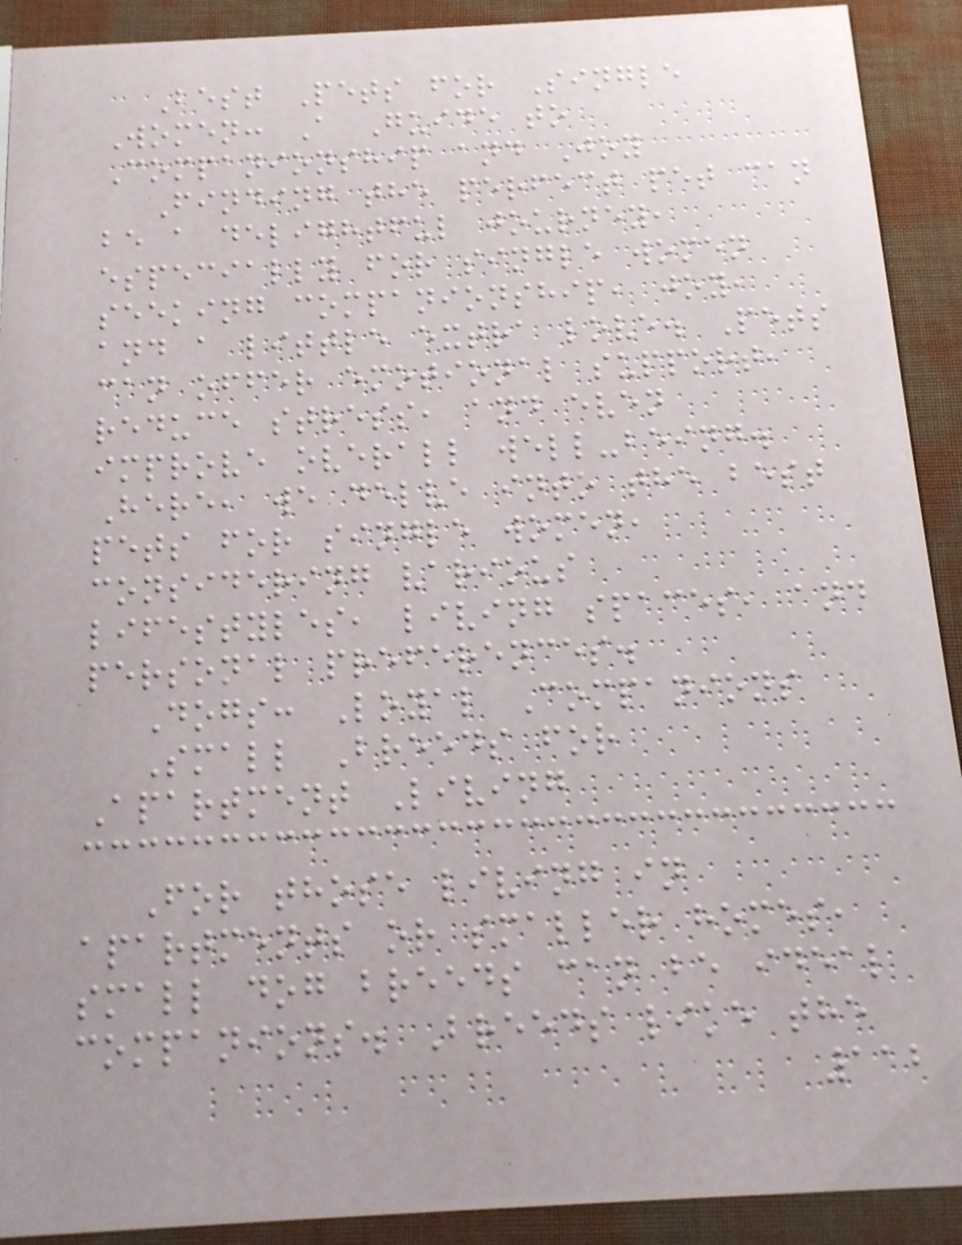Best Pets for Single
Women: A Guide to
Companionship and Joy
Finding the perfect pet can
be a delightful journey,
especially for single women
seeking companionship, joy,
and a little extra love. Pets
can offer emotional support,
reduce stress, and even
improve overall well-being.
Here, we delve into the best
pets for single women,
considering various
lifestyles, living spaces, and
personal preferences.
Dogs: Loyal Companions
Small Breeds for
Apartment Living
For those living in
apartments or smaller homes,
small dog breeds can be ideal
companions. Breeds like the
112
